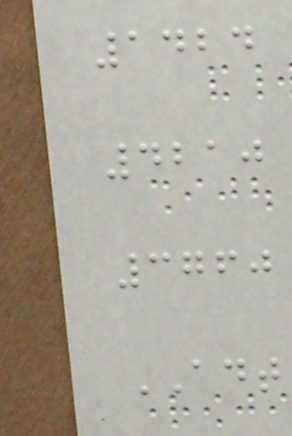1424
4210
3760
ADT
